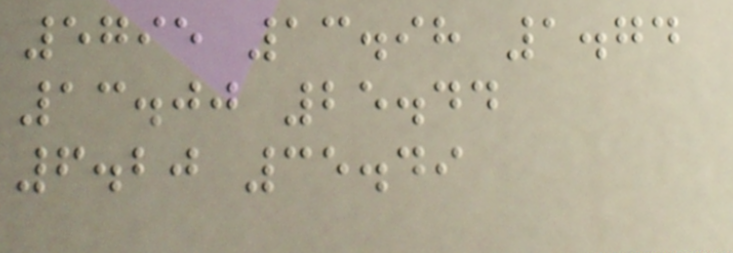5795 13.98 1.74
13.00 25.44
6.20 35.49
